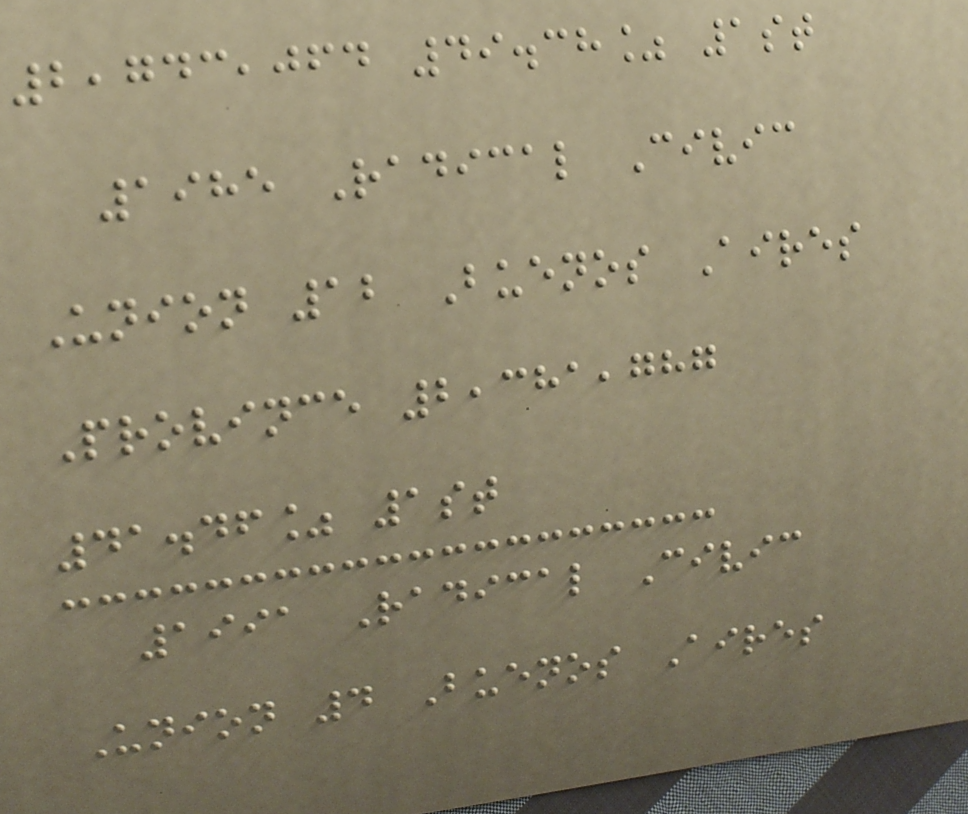2,743,064 49.38% 1st
1985 Radical Civic
Union 12 Buenos Aires
Province 2,381,787
41.46% 1st
1991 Radical Civic
Union 4 Buenos Aires
